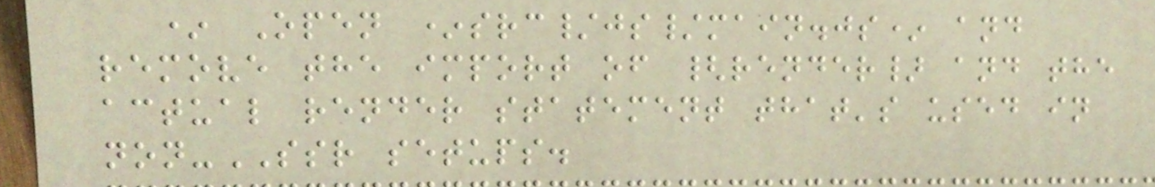* Open *src/js/main.js* and
remove the import of {render} and the
actual render statement that's used in
non-SSR setups.
